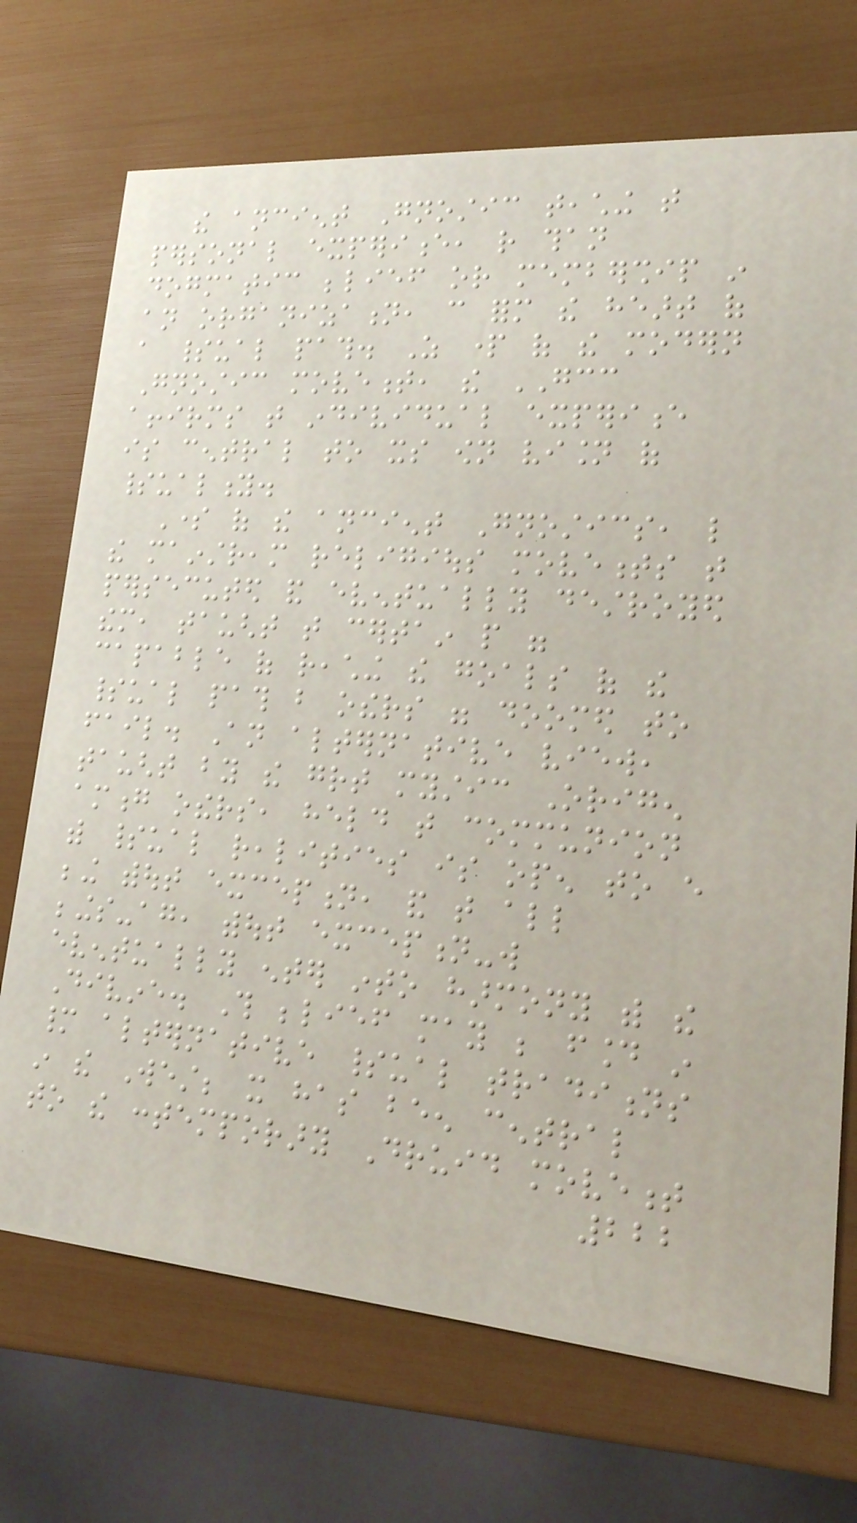the ancient Gnostic teaching that
personal experience, rather than
dogmatic belief or membership in
an organization, can form the heart of
a spiritual path. As part of the modern
Gnostic movement, the GCC
affirms that individual experience
is central to its own vision of
spirituality.
Some of the ancient Gnostics, like
the mainstream religious movements that
persecuted and eventually destroyed
them, taught that certain people were
capable of reaching the goals of the
spiritual path but others were doomed to
fail. An alternative view,
taught by the great mystic Origen
among others, held that communion
with spiritual realities is open to every
being without exception, and that all
beings-again, without exception-will
eventually enter into harmony with the
Divine. This belief may be found in
many alternative spiritual traditions
in the West; it has been central
to the contemporary Druid movement
222
